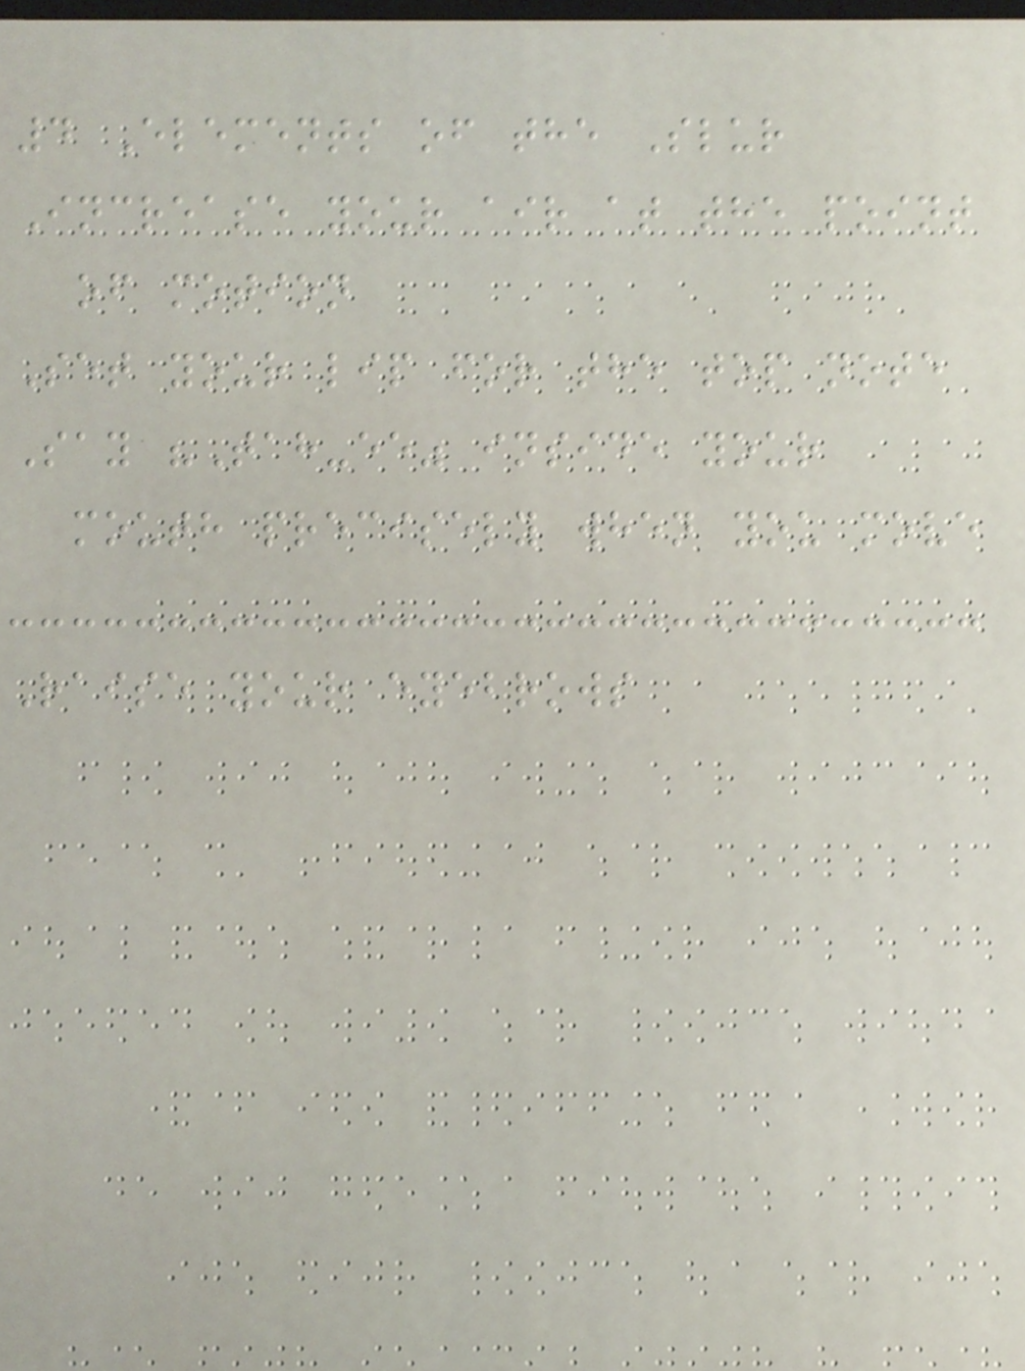4 Elements of the Slur
Increase your air at the point
of motion
Set your lip for the top note
Say "Tah-ee" inside your
mouth precisely when you move
Raise your eyebrows
